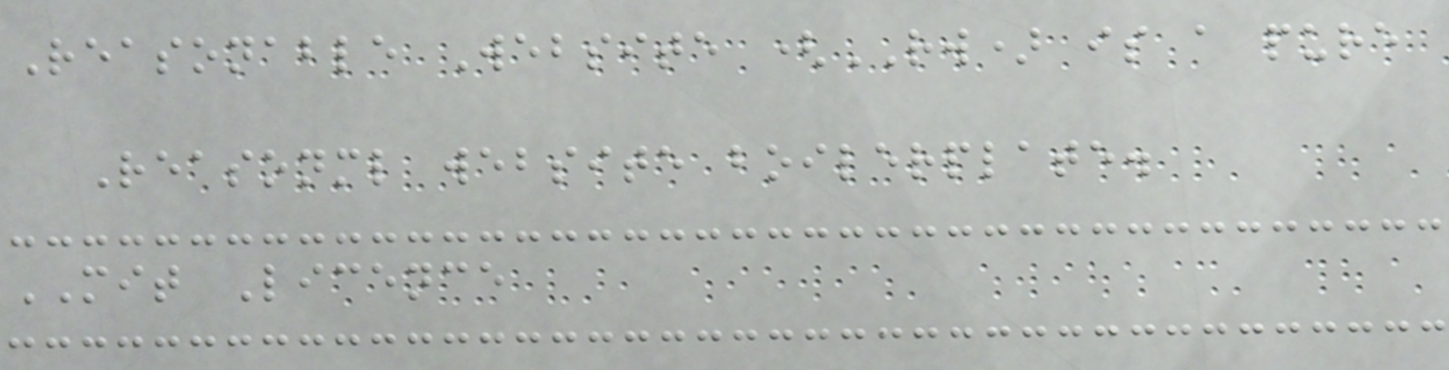Reasonable Website (RW) is a pure
Reasonml website boilerplate.
MIT Licence
